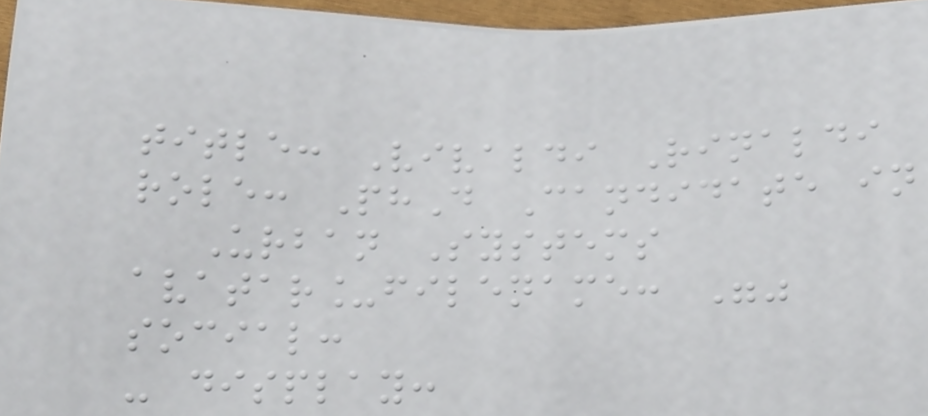title: Vivaldi Rinaldi
role: PhD Candidate in
Urban Systems
avatar_filename: ""
social:
- display:
